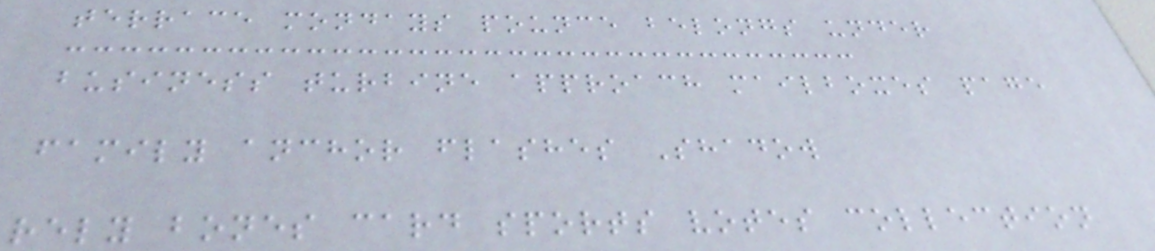terrace mondays pounce belongs under
business turbine approach mailboxes page
family anchor flashes Shadow
rely bones card sports votes collection
